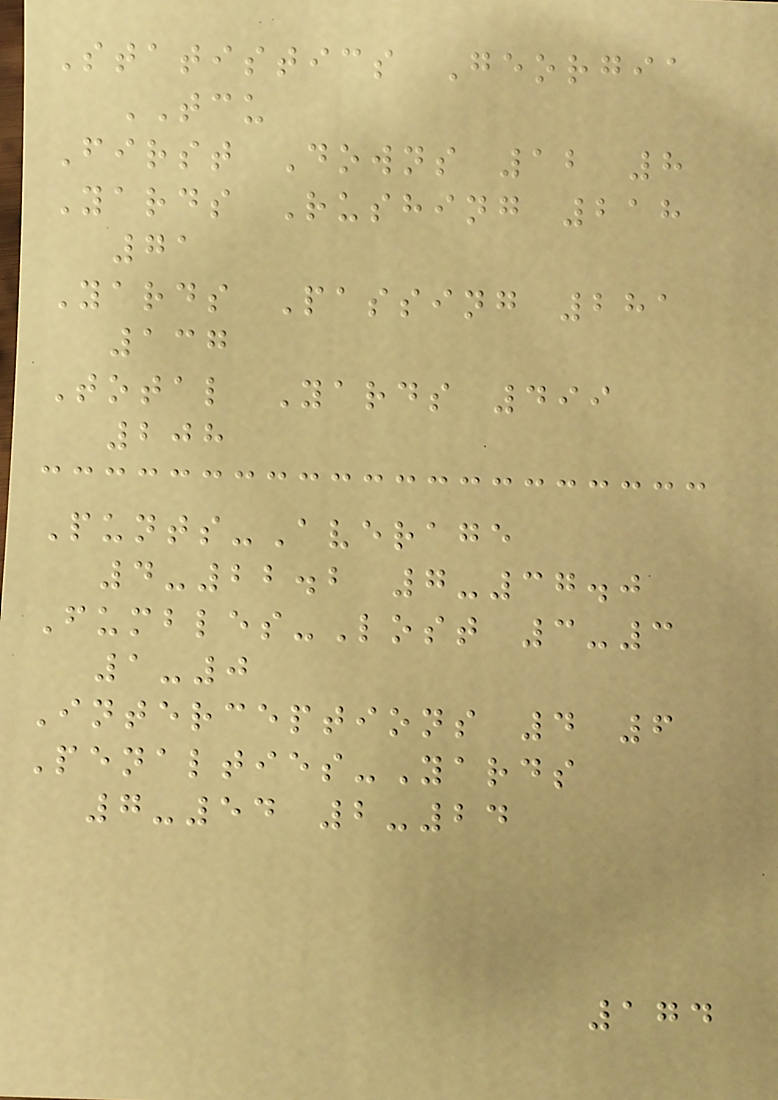Statistics Georgia
TCU
First Downs 12 8
Yards Rushing 218
71
Yards Passing 281
137
Total Yards 499
208
Punts-Average
4-22.2 7-37.0
Fumbles-Lost 3-3
1-0
Interceptions 4 6
Penalties-Yards
7-54 2-24
174
